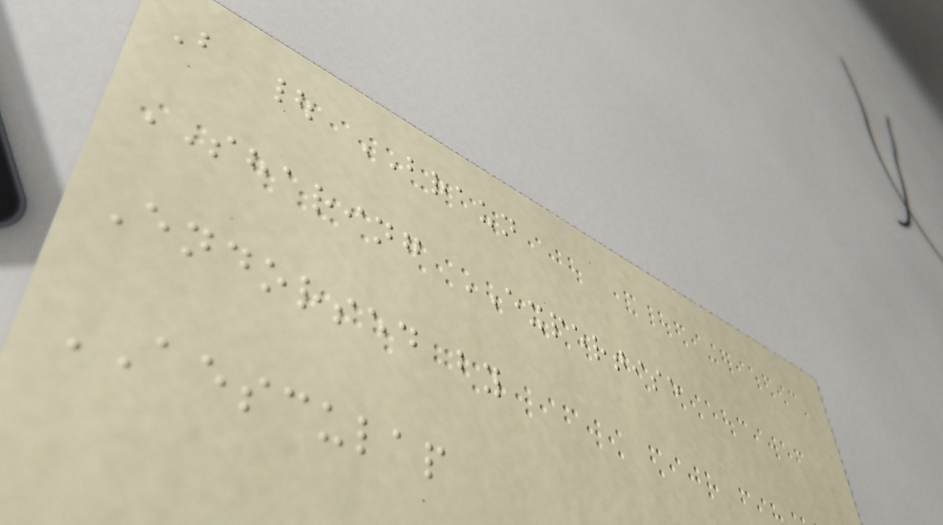B | BRAUN
SHARING EXPERTISE
Endorsed by
AESCULAP
